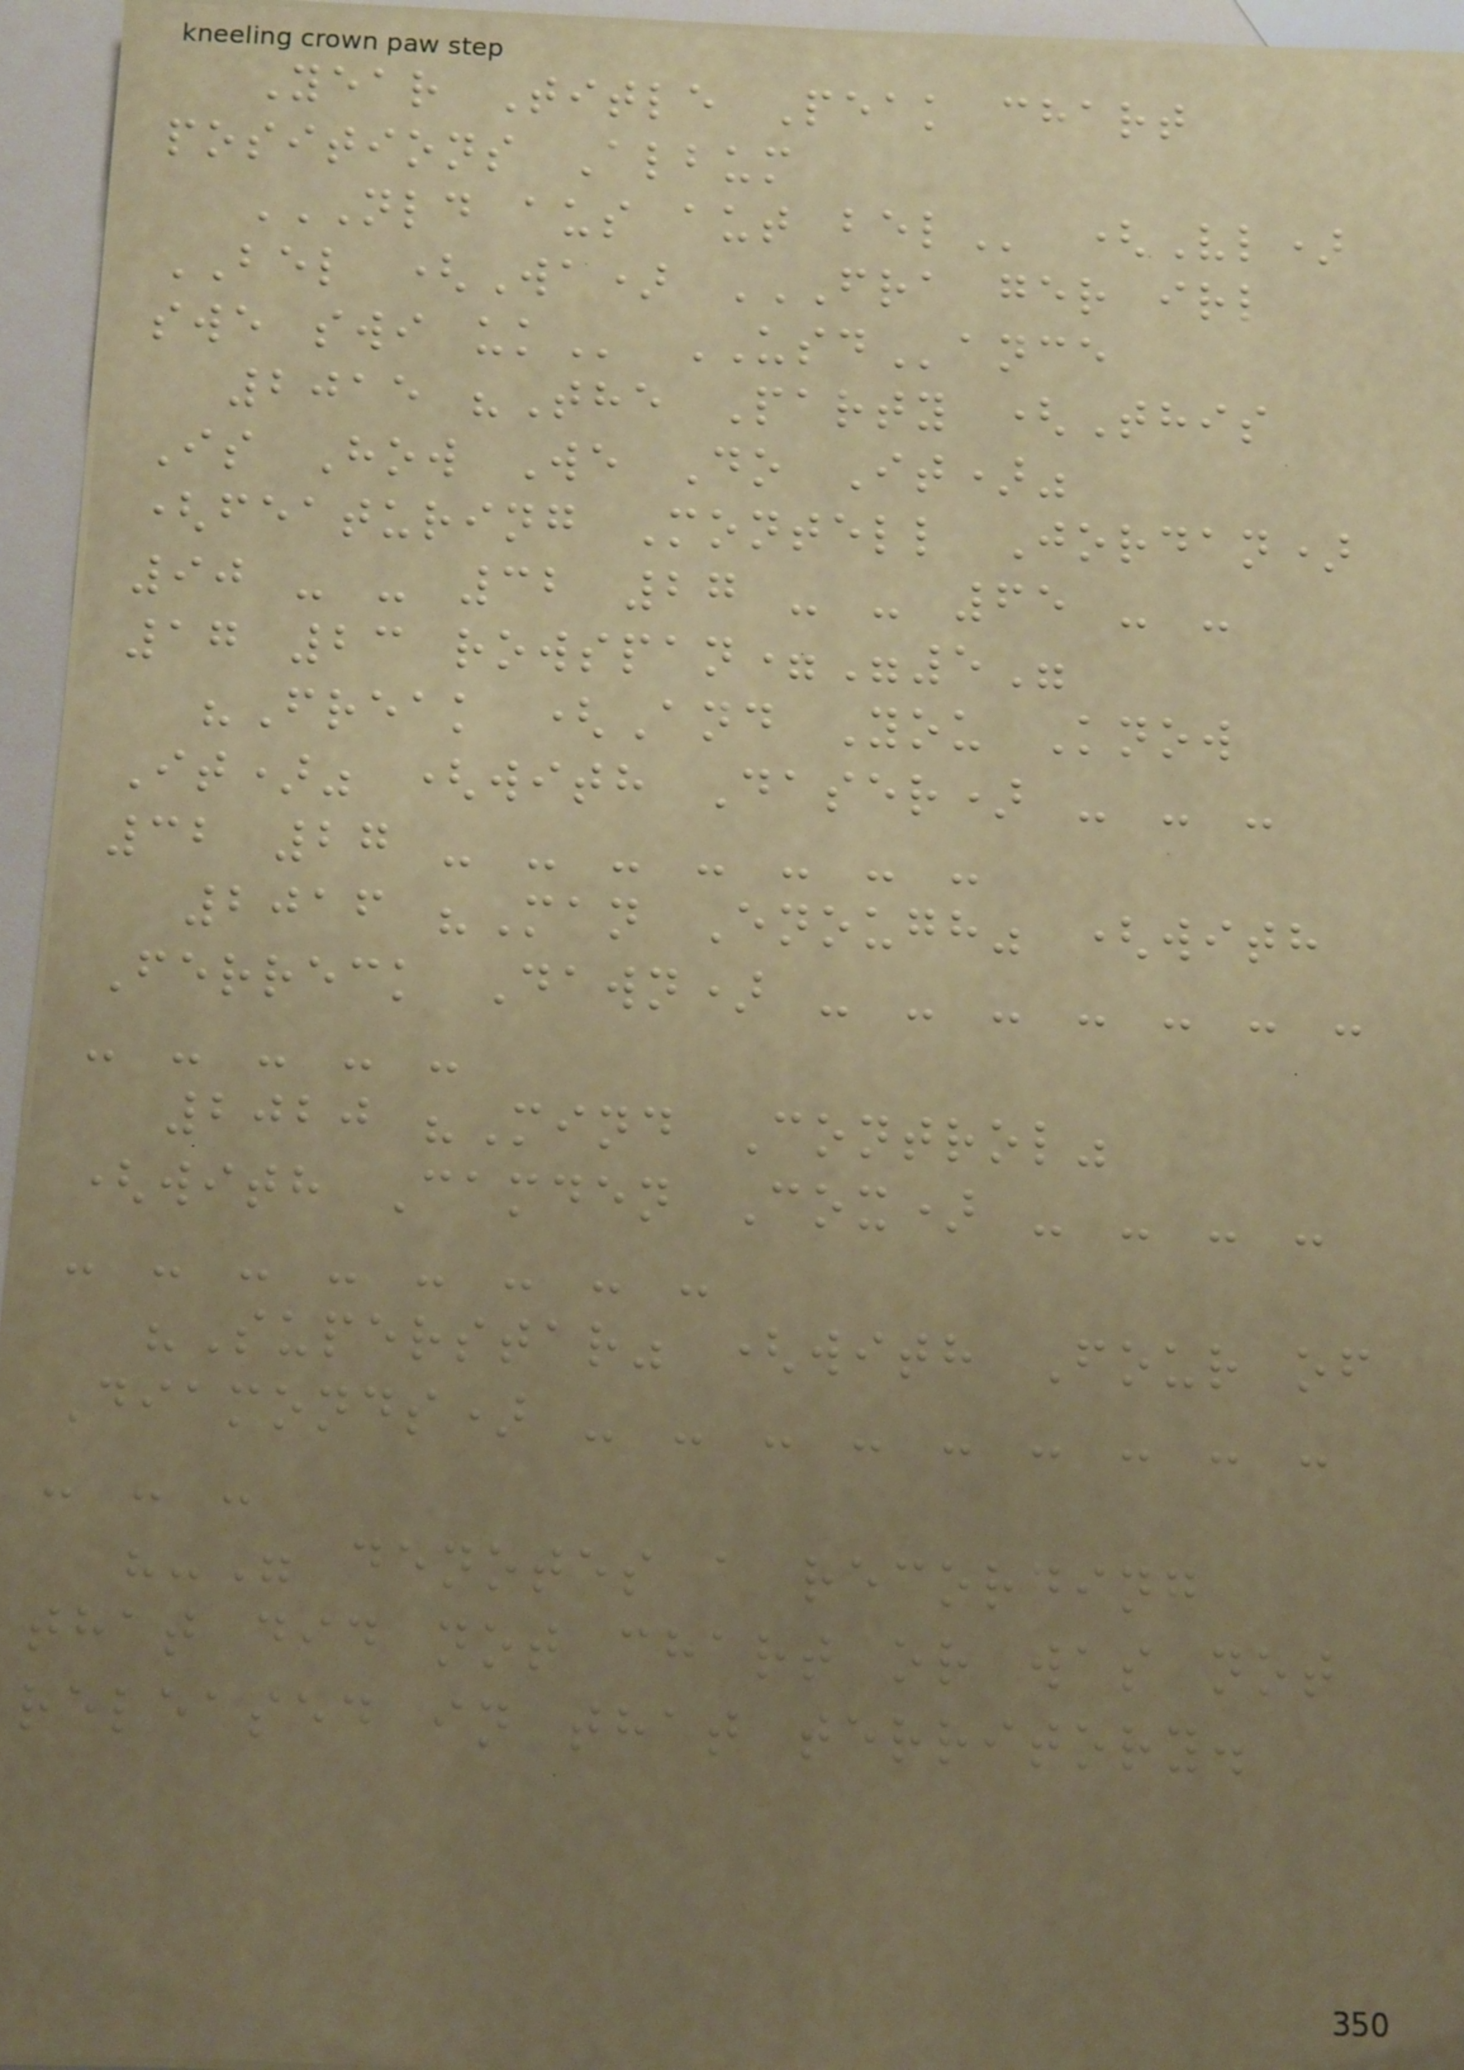Year Title Peak chart
positions Album
NLD AUS AUT BEL (Vl)
BEL (Wa) FRA GER IRL
SWE SWI UK USDance
2015 "The Party (This
Is How We Do It)"
(featuring Montell Jordan)
90 - - 32 27 - - 65 - -
17 23 rowspan="5"
"Freak (And You Know
It)" (with Daser) - - -
32 27 - - - - - - -
2016 "Man Enough" (with
Ferreck Dawn) - - - - - - -
- - - - -
2020 "Mind Control"
(with Camden Cox) - - - -
- - - - - - - -
"Superstar" (with Four of
Diamonds) - - - - - - - - -
- - -
"-" denotes a recording
that did not chart or was not
released in that territory.
